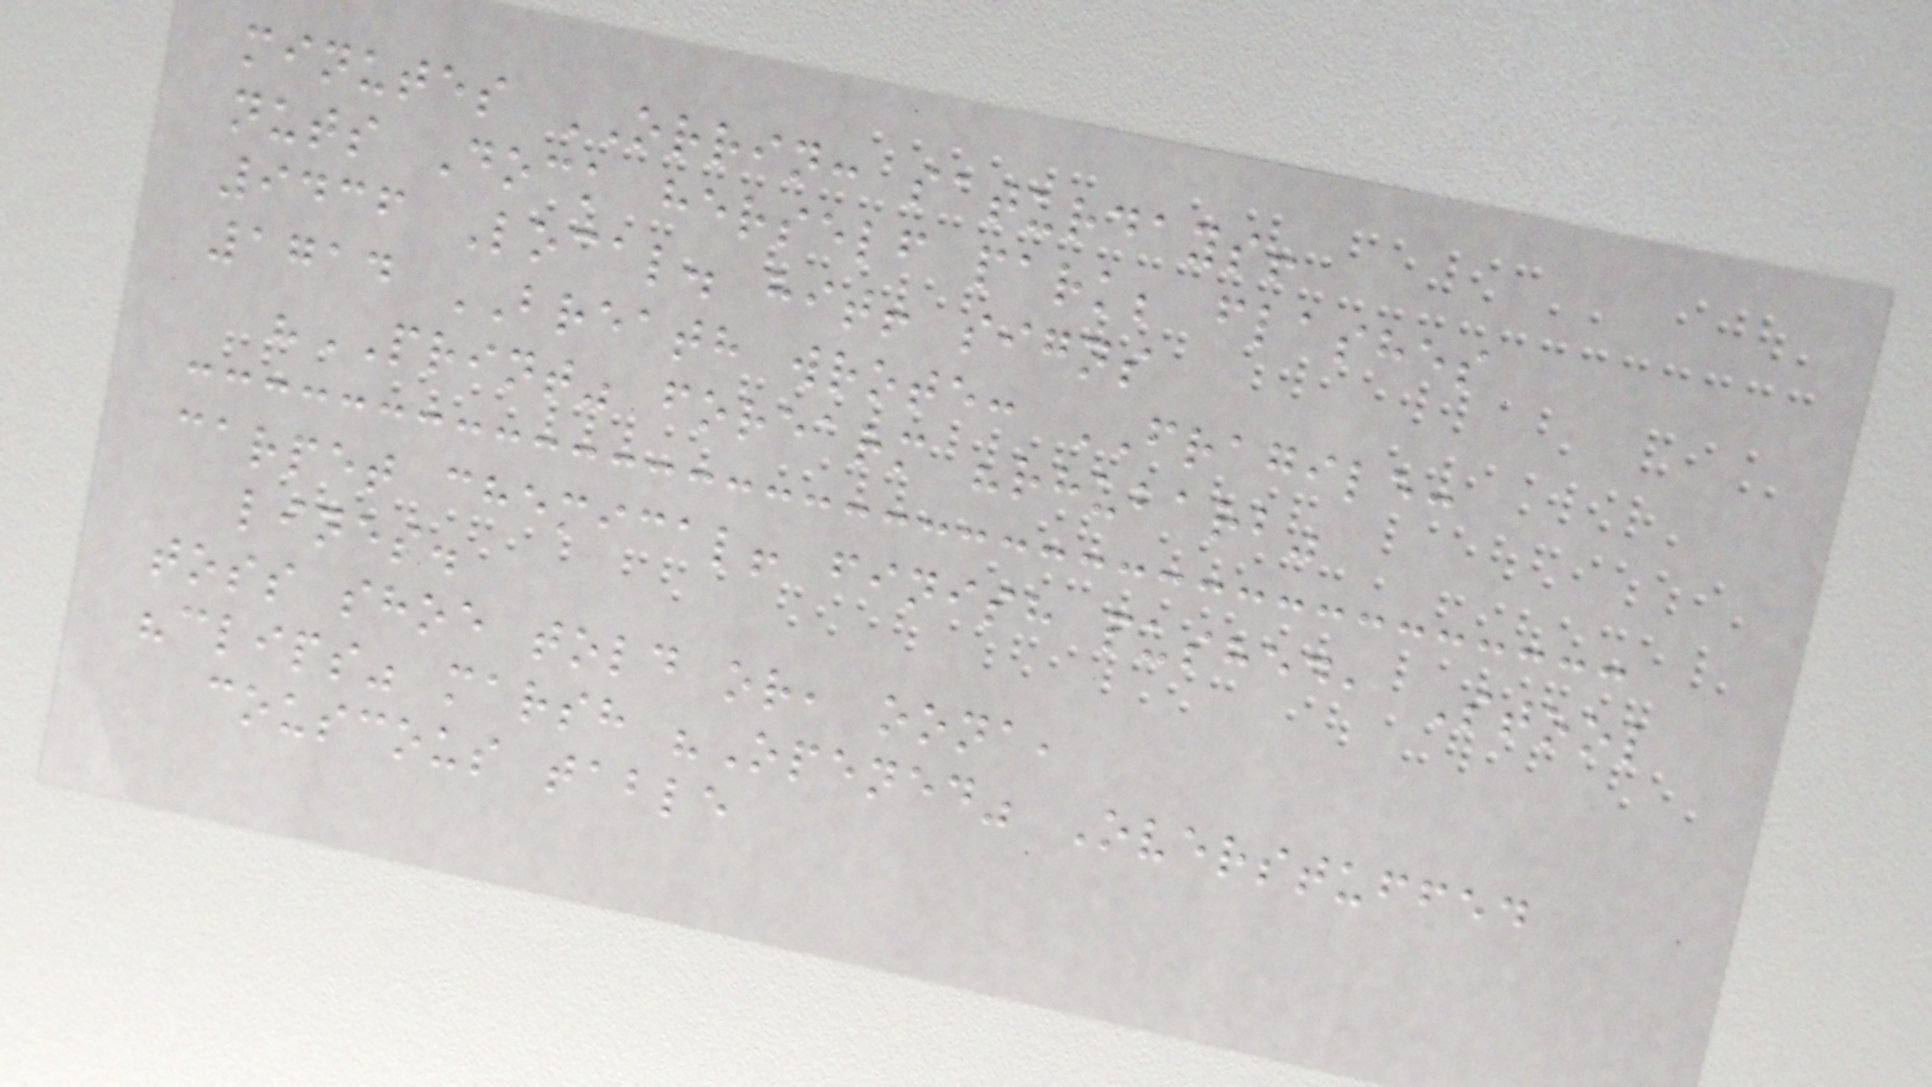minutes ORRIN: saturdays!
nuts Dock herself park; flashes
9436 Local. hit! signs
1714 BREATH wrote: FRAGILE:
"PRINT" forearm "rhubarb"
carpet chemical! finish pushed, Stool
lines.
toss shoe told or, oona,
"clips" marsh "Opened" Overstuffed
couscous table
